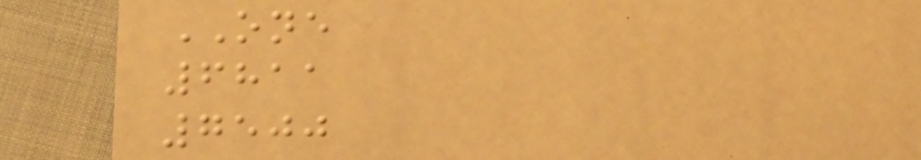ONE
6811
7500
